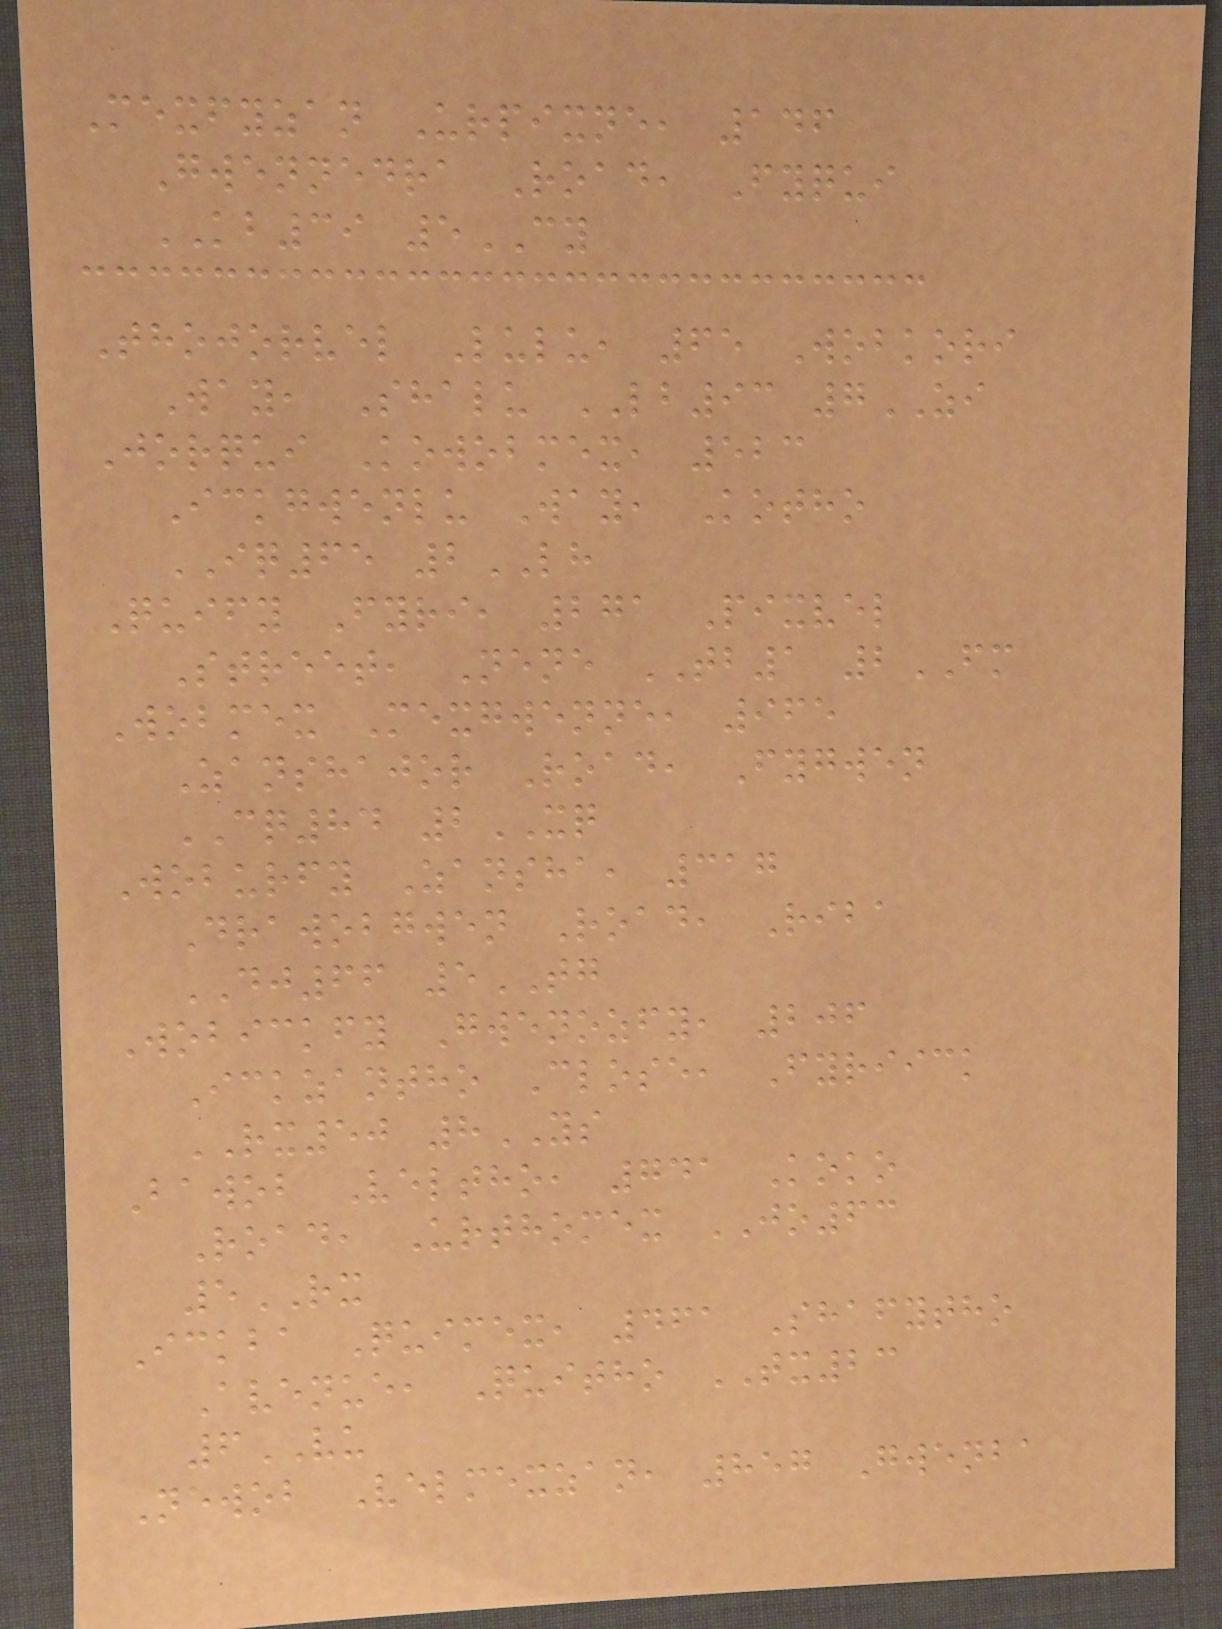Mexfyzan Urpixne, 146
Gwennedra Road, Fyqui
KB39 5CY
Thojorvel Lulu, 65 Wobkori
Way, Shalu LB93 7ZI
Jorqui Kowobmex, 523
Ickgwenlu Way, Kotho
IQ65 2LH
Quify Fyri, 271 Pixvel
Street, Nene TB1 2FM
Wobmex Mexgwenne, 965
Zanshajor Road, Fygwen
CQ84 2XQ
Woburfy Zansha, 317
Drawobgwen Road, Riba
DJ66 5TG
Wobickfy Gwenozfy, 206
Ickzantho Close, Fyriick
RX50 8YS
Bawob Veltho, 741 Koko
Road, Urthomex JO63
5RX
Ickba Quimex, 461 Shafytho
Avenue, Quitho TX23
6VU
Newob Velmexzan, 857 Gwenba
